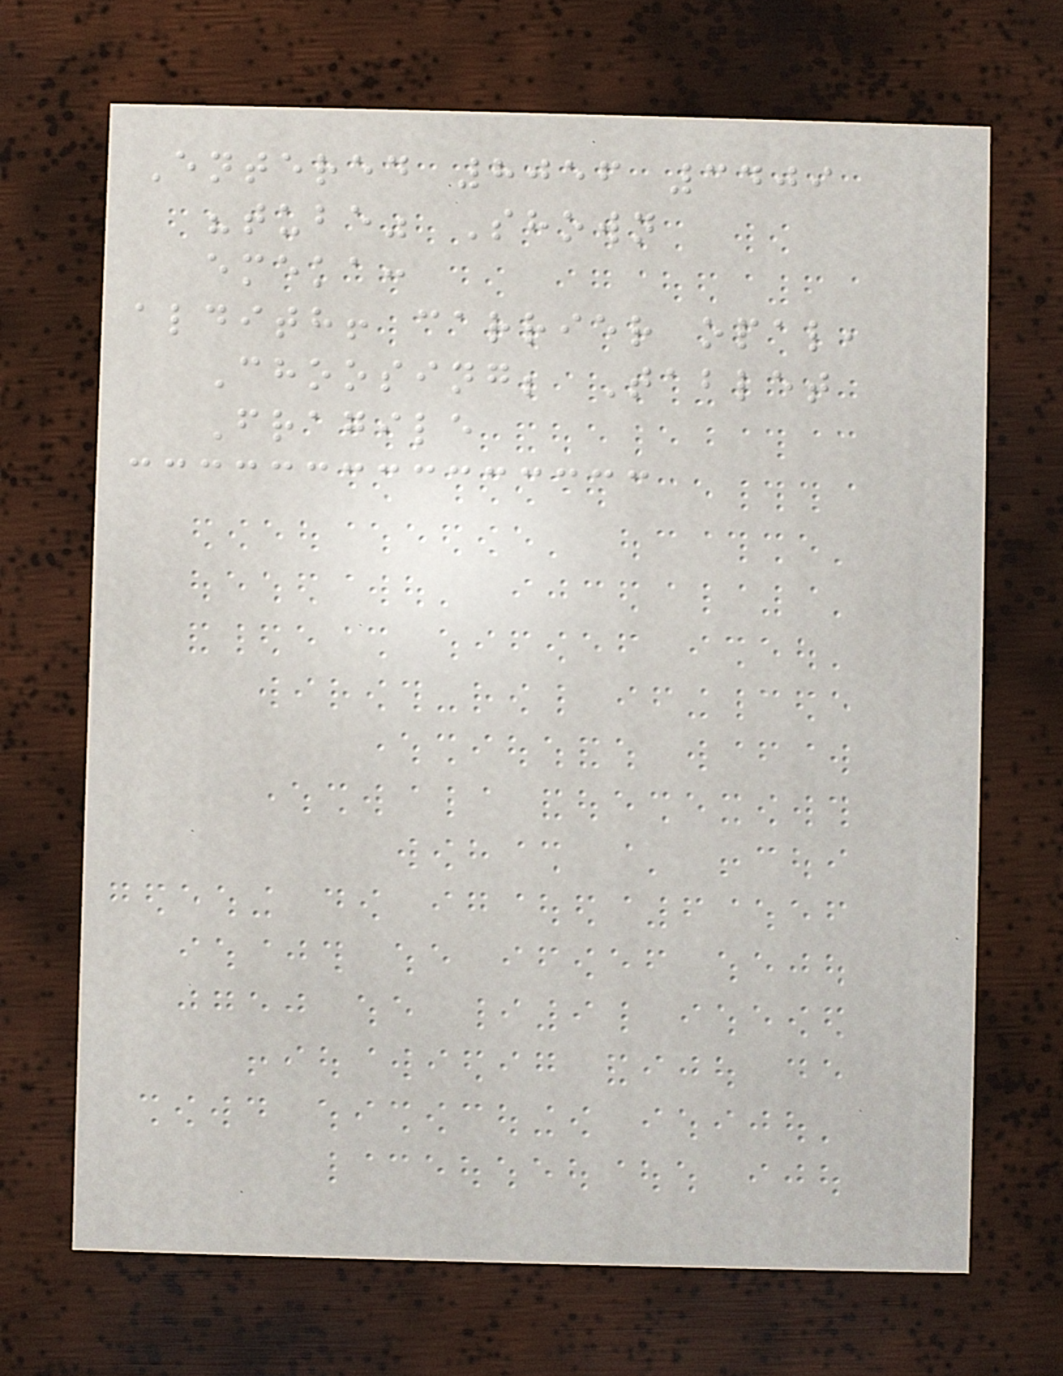Entered 8056 3409
"tube" Shown
emeka:
aldith! carrier opal,
Choosing; Tablet
Fragile
